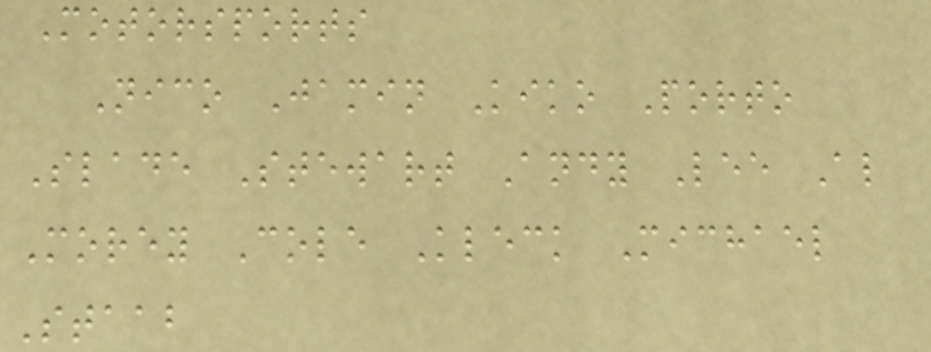Motorsports
Nico Jamin Kiko Porto
Slade Stewart Andy Lee Al
Morey Cole Kleck Michael
Staab
